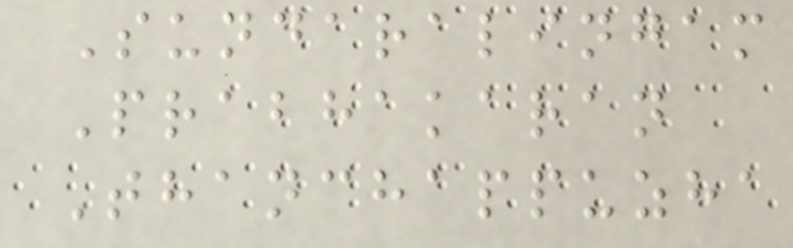Sundaralingam
Prabhakaran
Thanchappuzha
